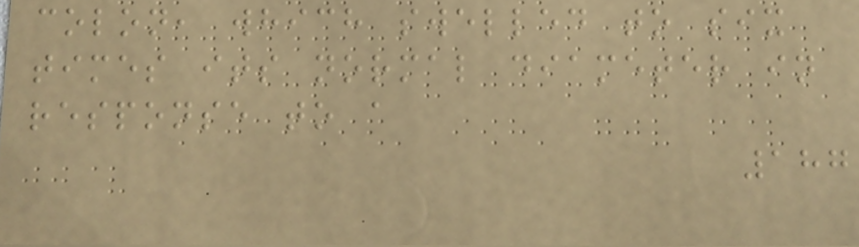colon, which swelled to six
times its normal diameter in
response to a
187
